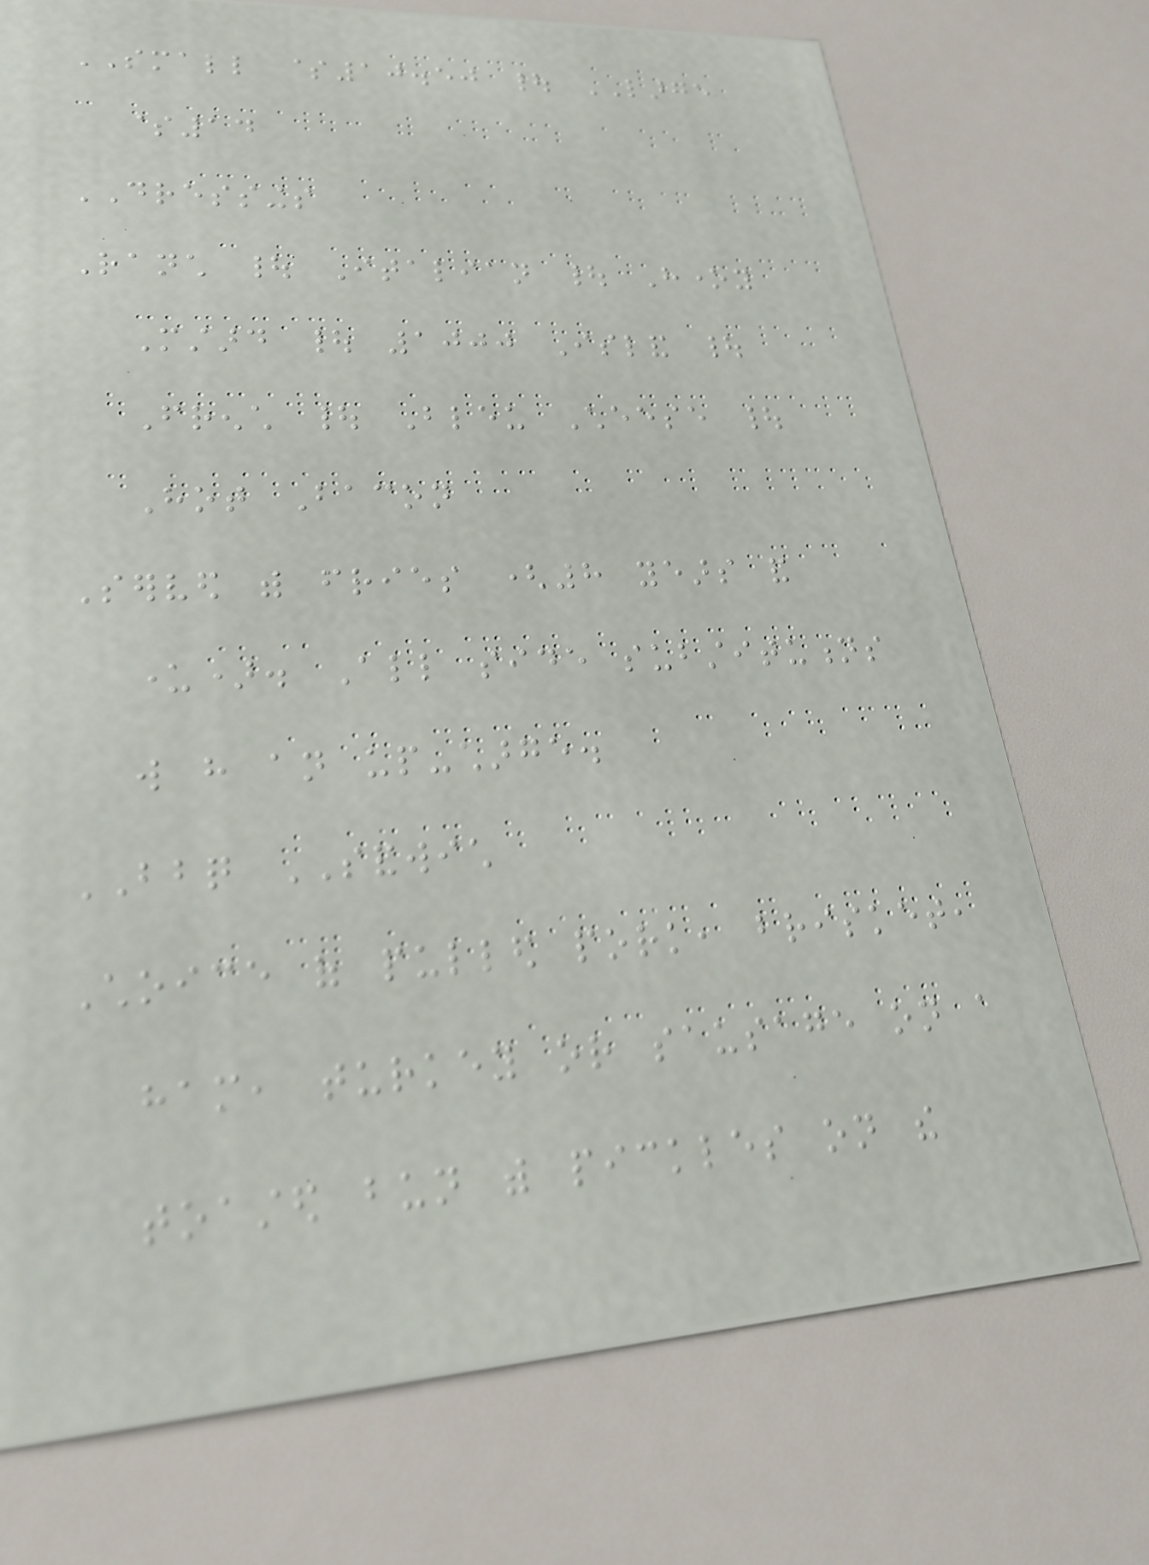SMALL $10.50 | LARGE
$14
DRESSINGS
Ranch | Italian | Honey
Mustard | 1000 Island |
French | Bleu Cheese |
Hot Bacon
Served with fries (8 years and
under). All side substitutions
will have an up-charge.
BBQ SANDWICH
Choice of pulled pork, brisket,
ham, turkey or sausage on a
toasted bun with pickles on the
